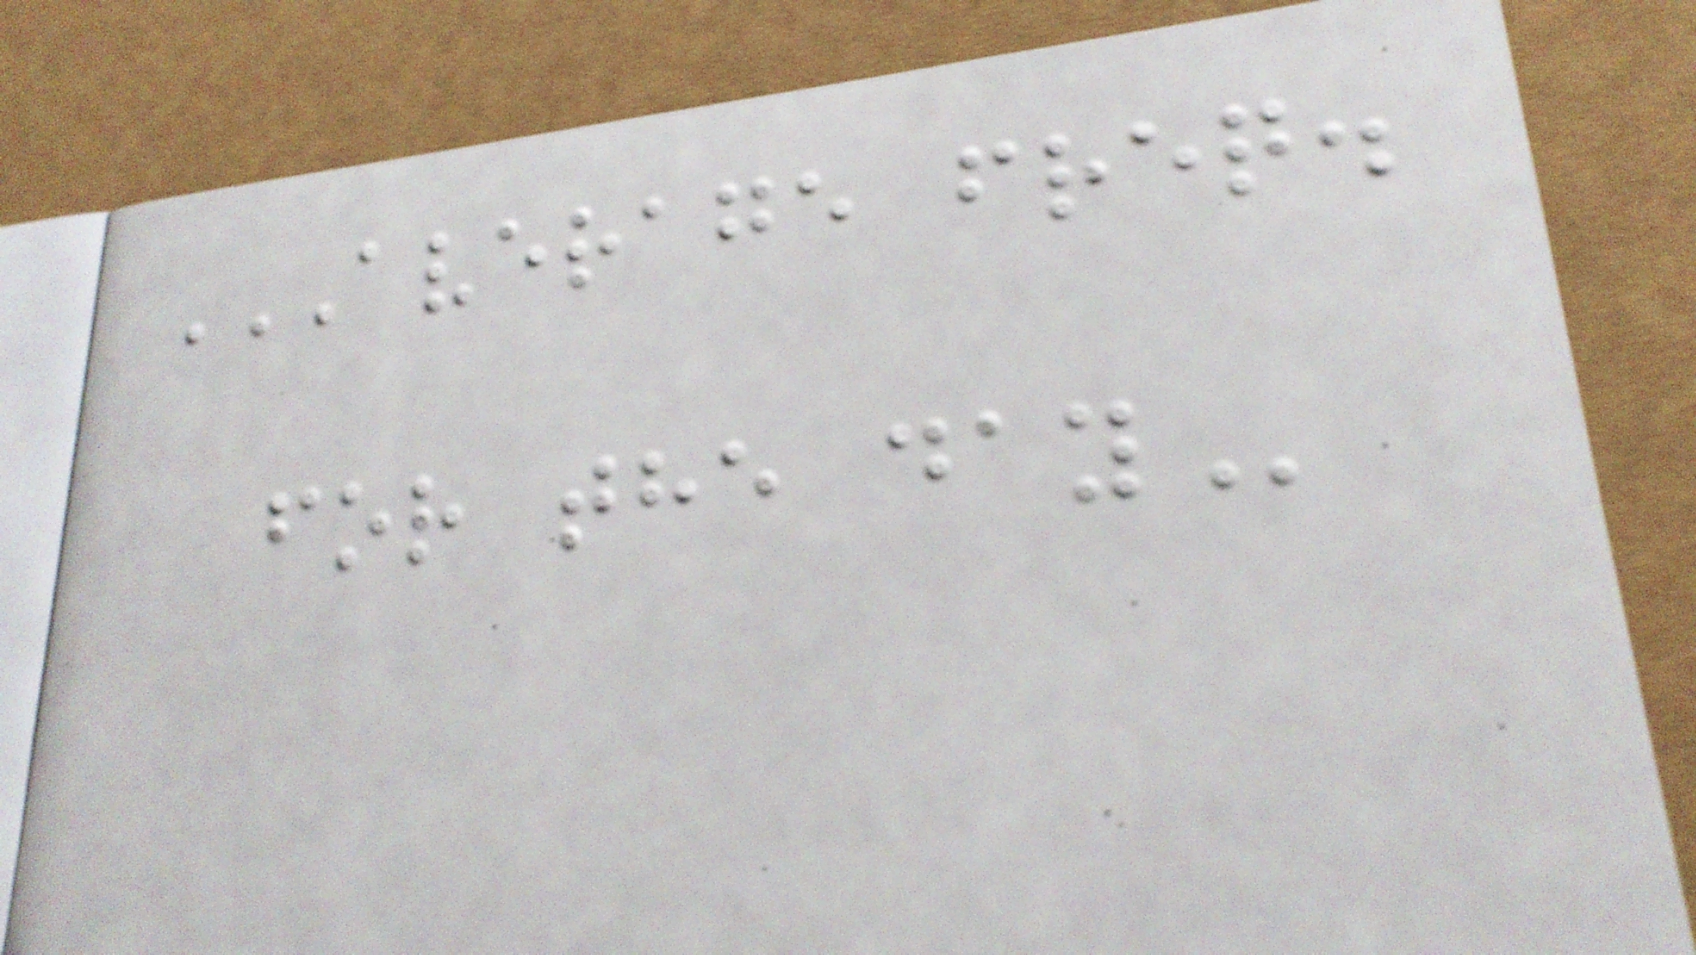AVERAGE FREQ.
FOR THE DAY
